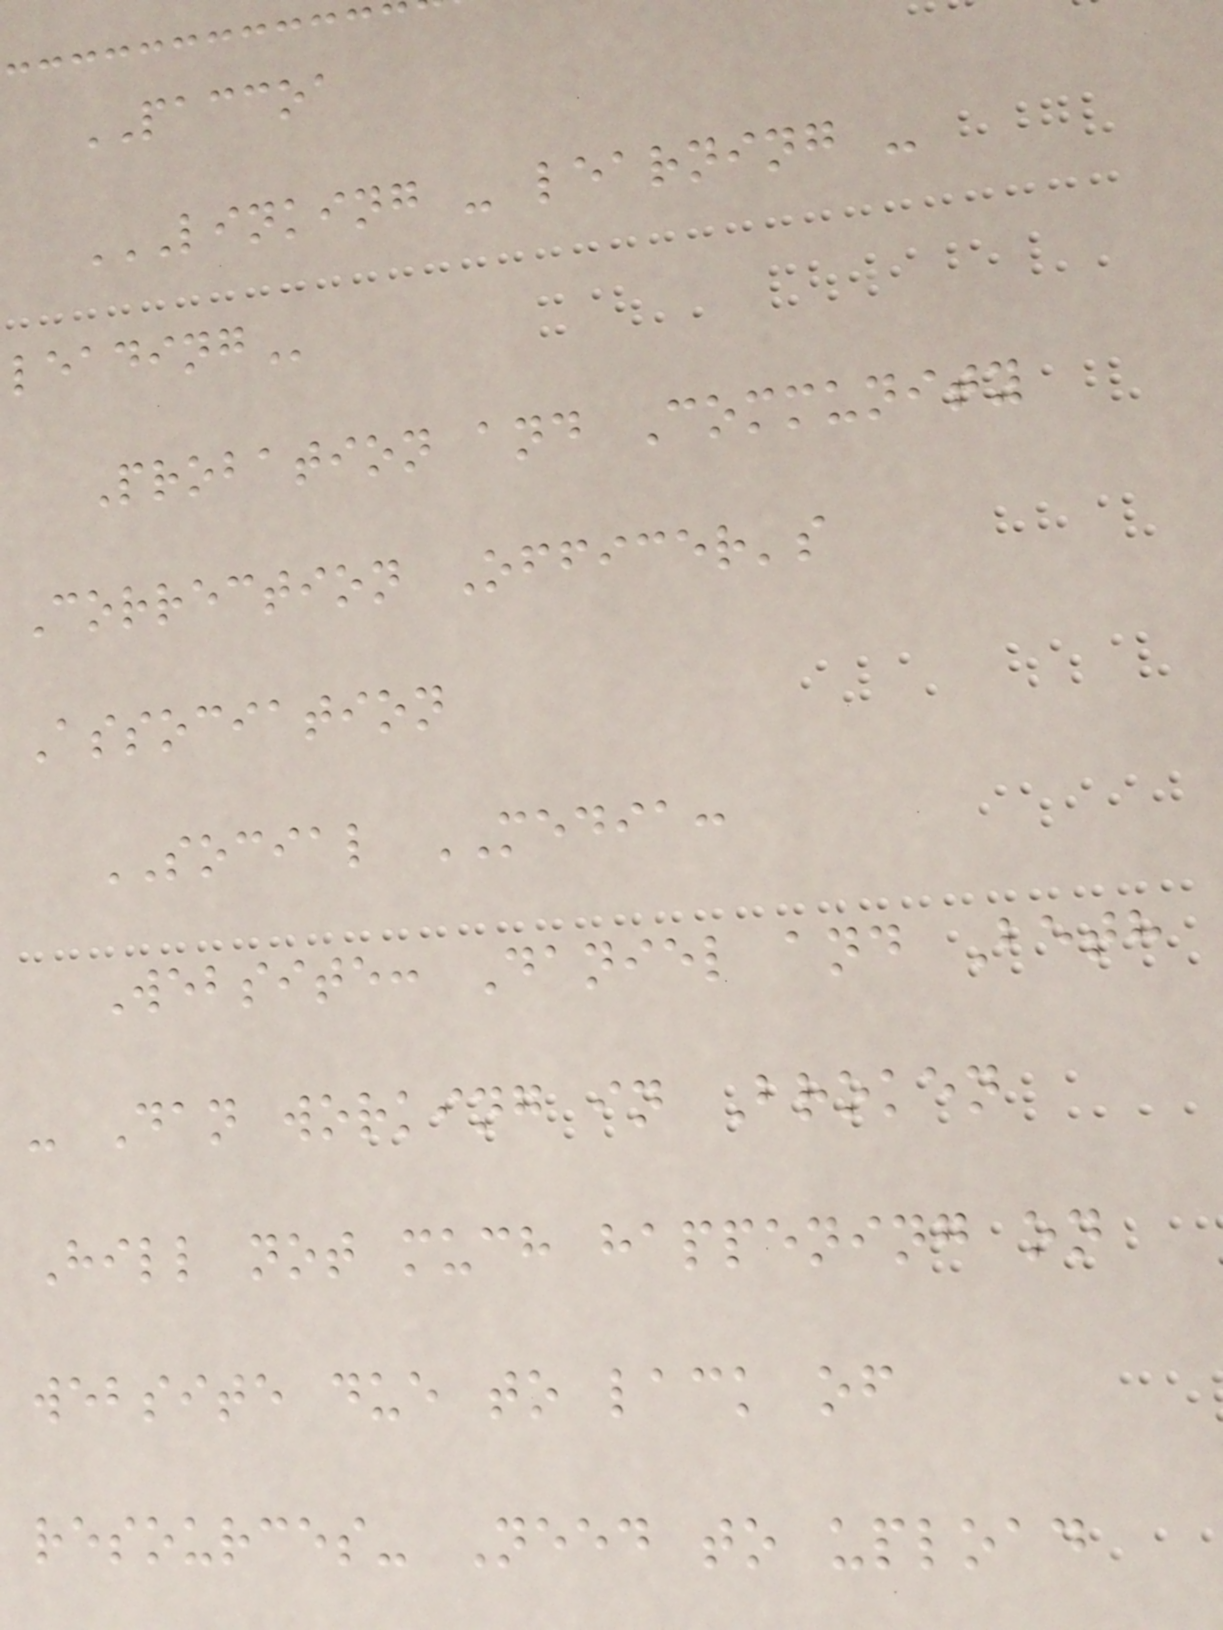PACCOA
LINKING - LEARNING -
Probation and Community
Correction Officer's
Association
SOCIAL MEDIA:
Website: Daniel and Beth
- Dan working in Broken
Hill not much happening on
website due to lack of
resources- Need to upload
